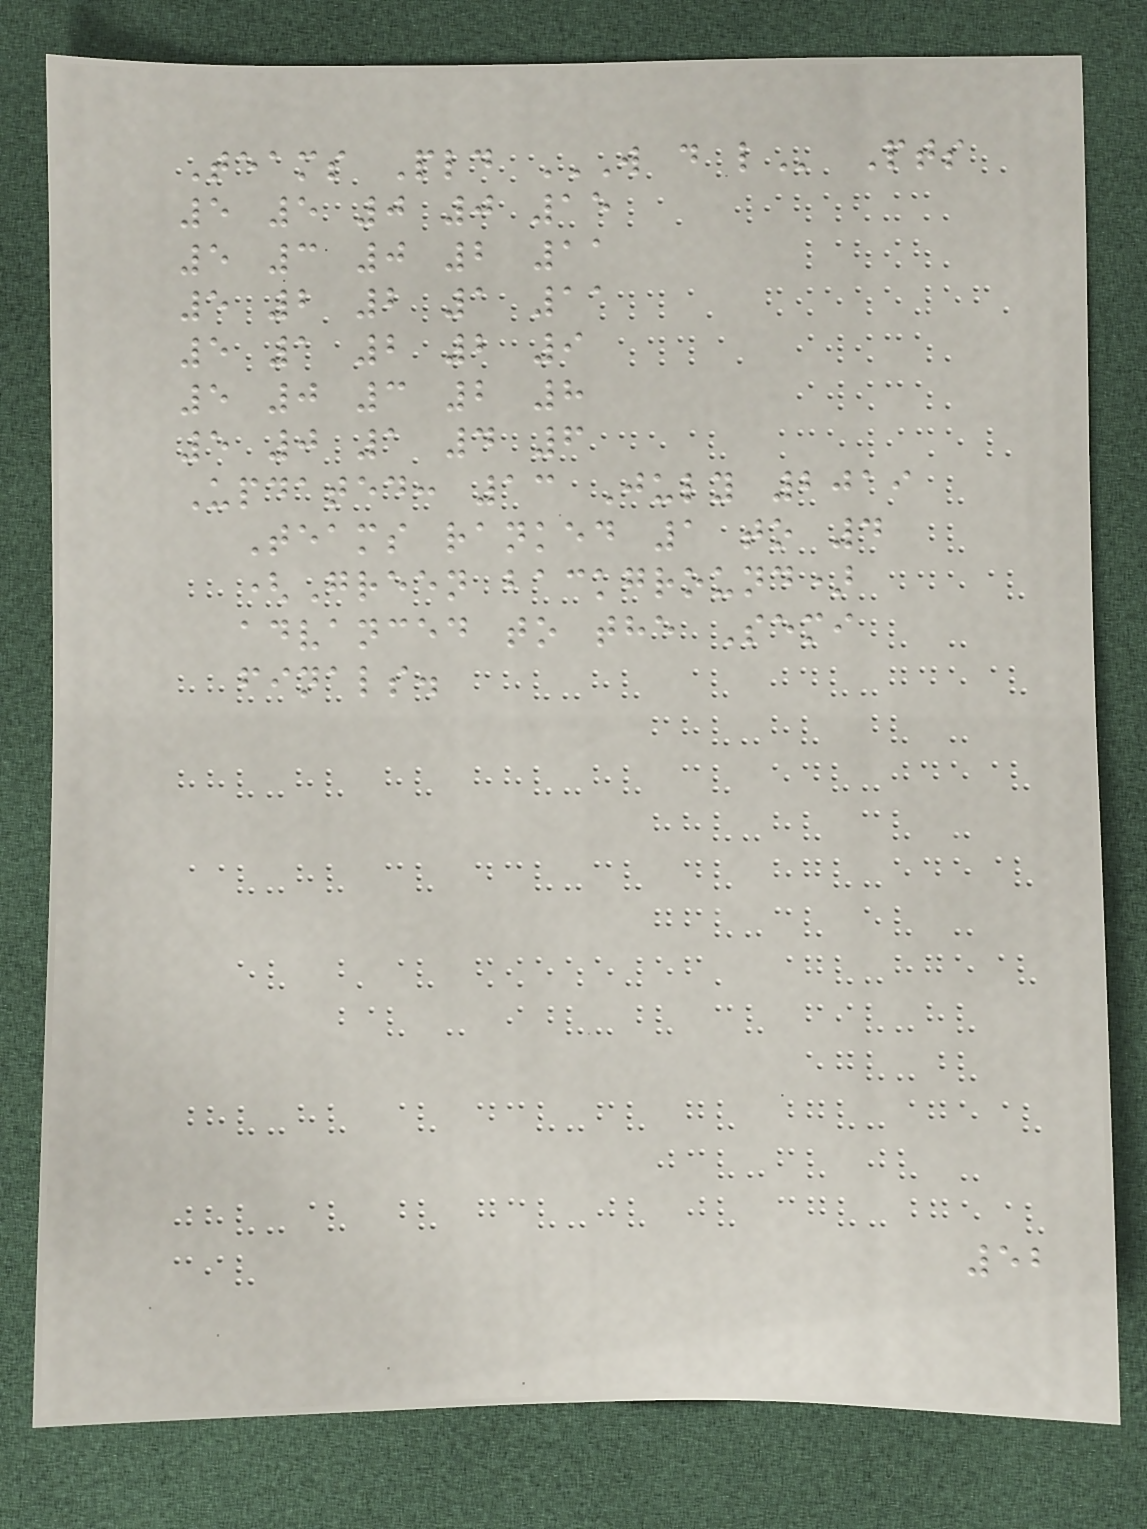Teams Pld W D L Pts
5 5 0 0 15
5 3 0 2 11
5 2 2 1 11
5 1 2 2 9
5 0 3 2 8
5 0 1 4 6
Updated: 13 July 2019
Teams ranked 1 to 4
(Green background)
advanced to the Semi
finals.
52
